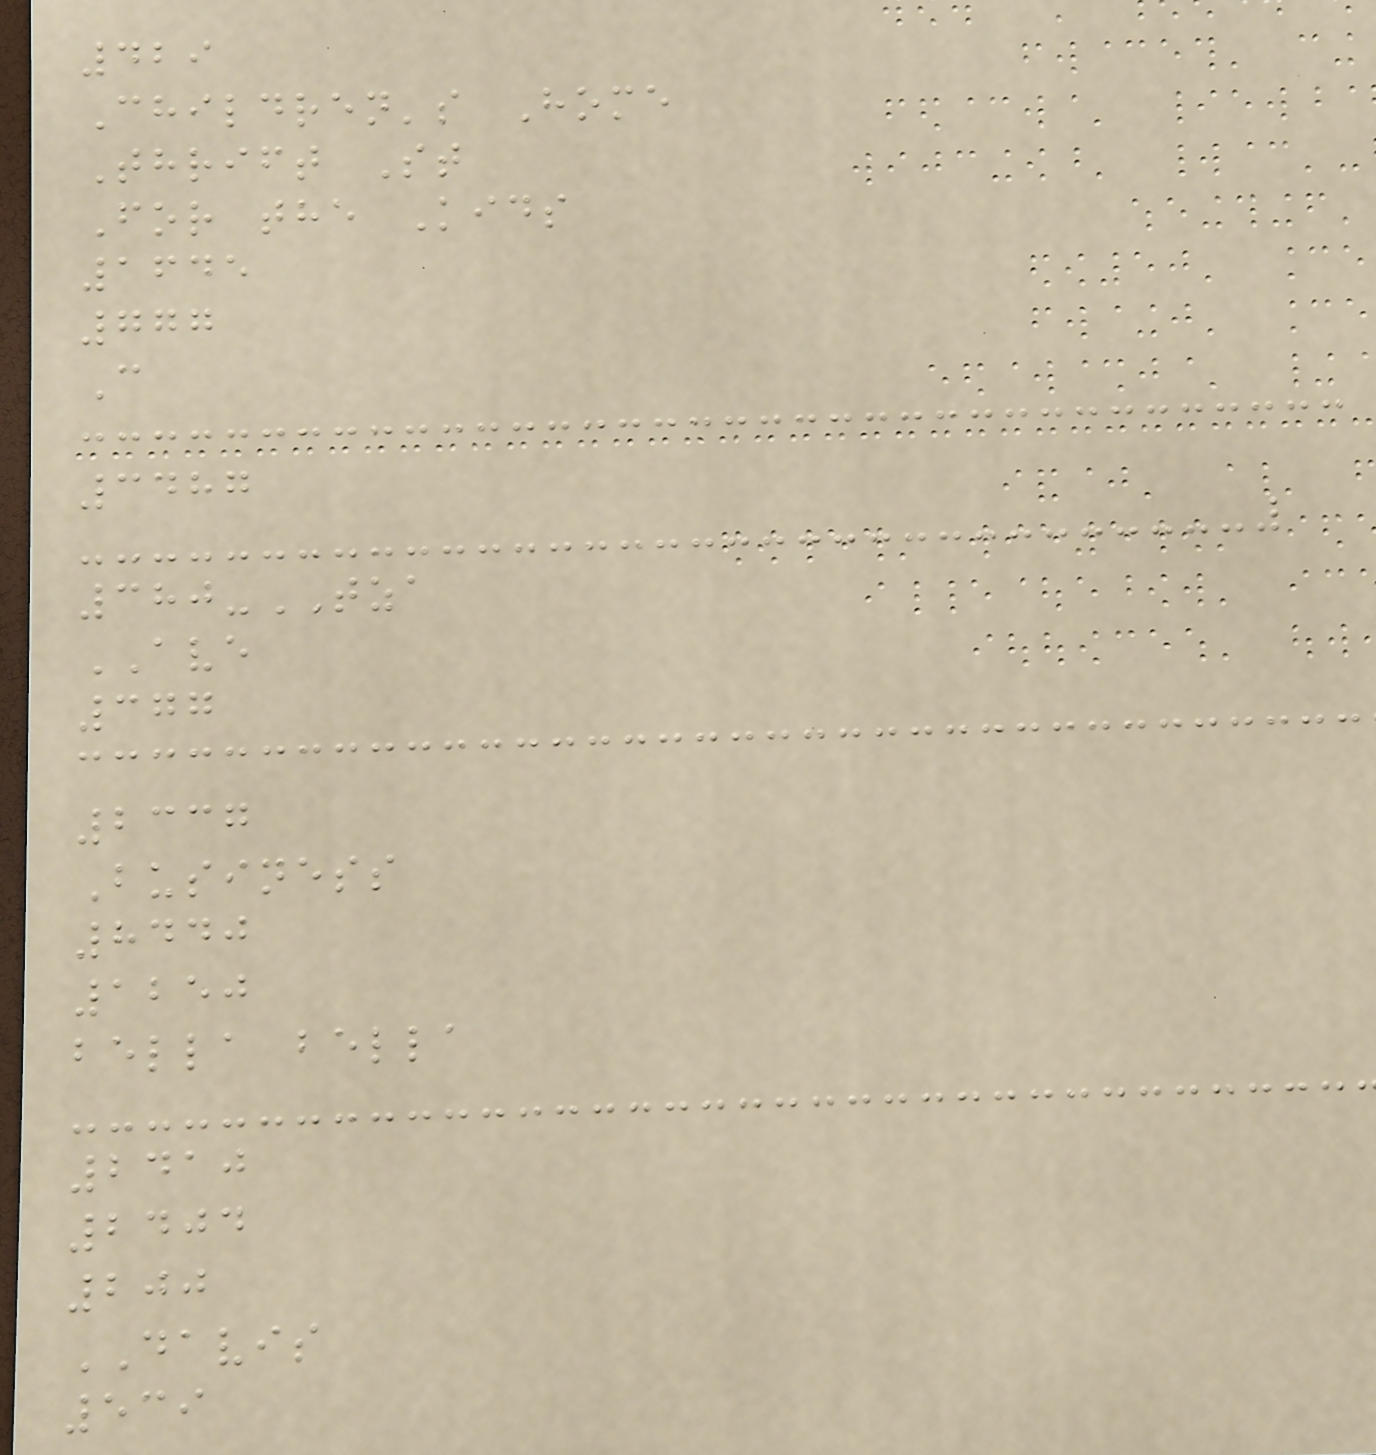429
Children's Home
Thrift St
For the Kids
1645
777
C
3487
380-TZA
AVE
377
2337
Business
8440
1250
bella bella
2410
2404
200
DAVIS
539
